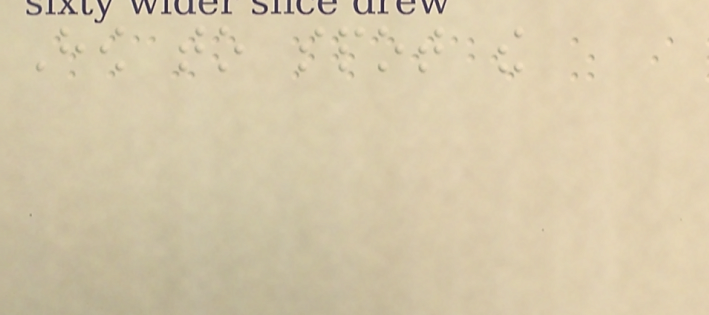How to spot the
